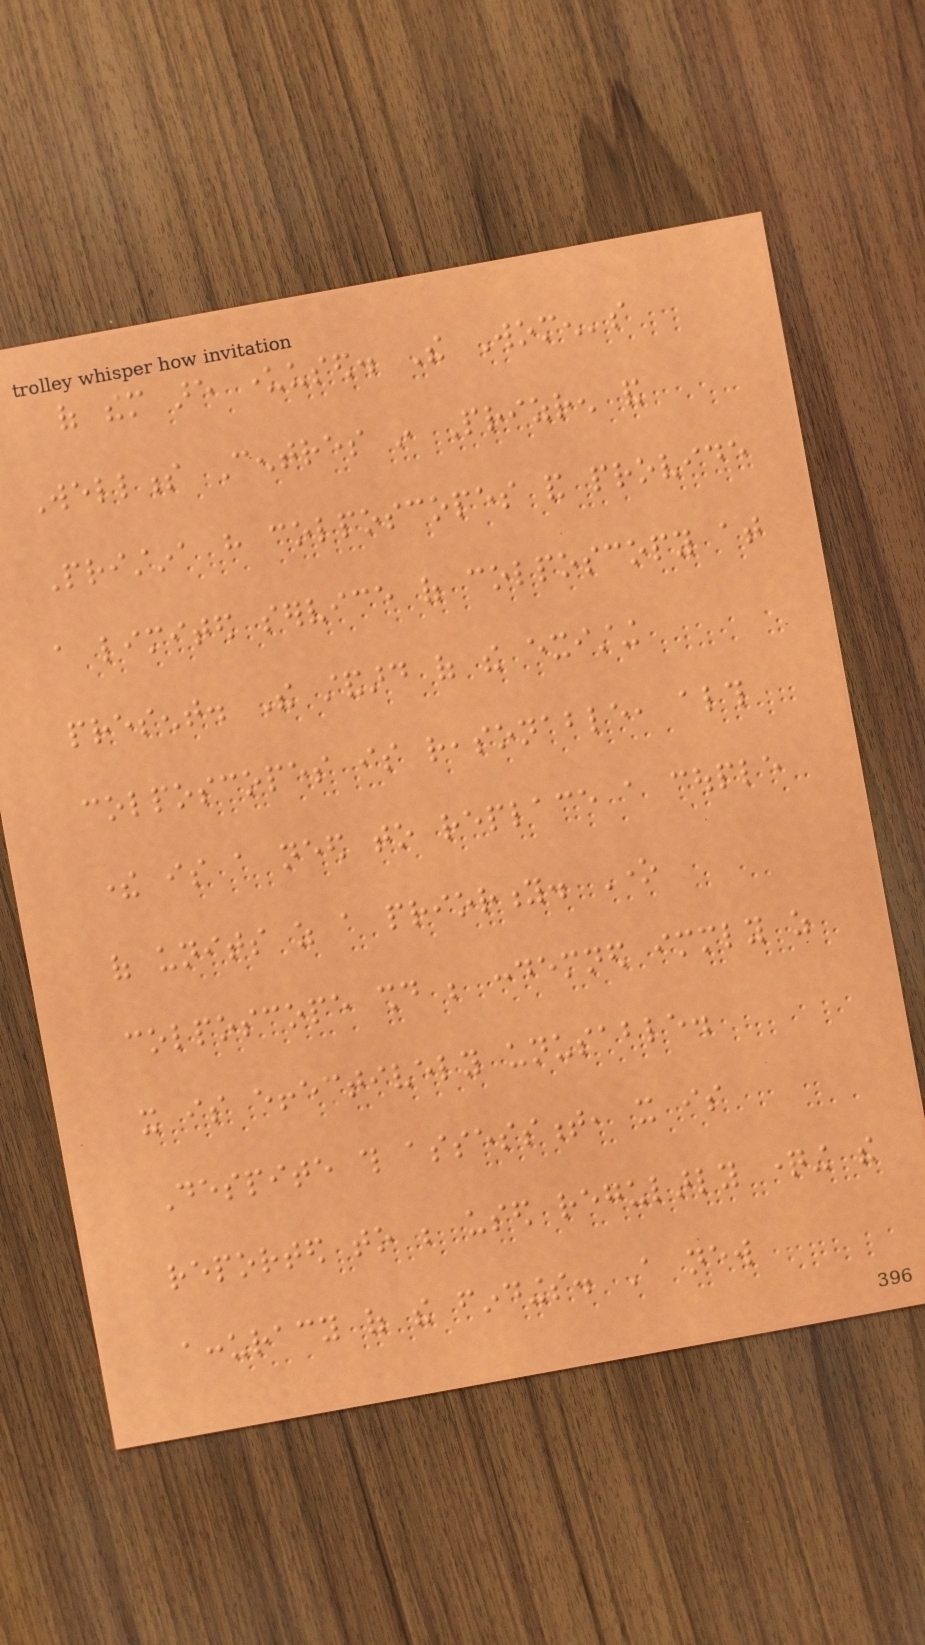of them are underused. The Women's
Wellness Centres in Prizren and
Pristina have colposcopes and provide
a limited service of colposcopy at
present. The standard of the existing
colposcopes is reasonable, although
there is a need to replace a couple
of units as a priority. One
colposcope should be condemned immediately as
it is effectively unusable.
Despite this assessment, it is
reported to be used regularly questioning the
accuracy of the findings. A new
